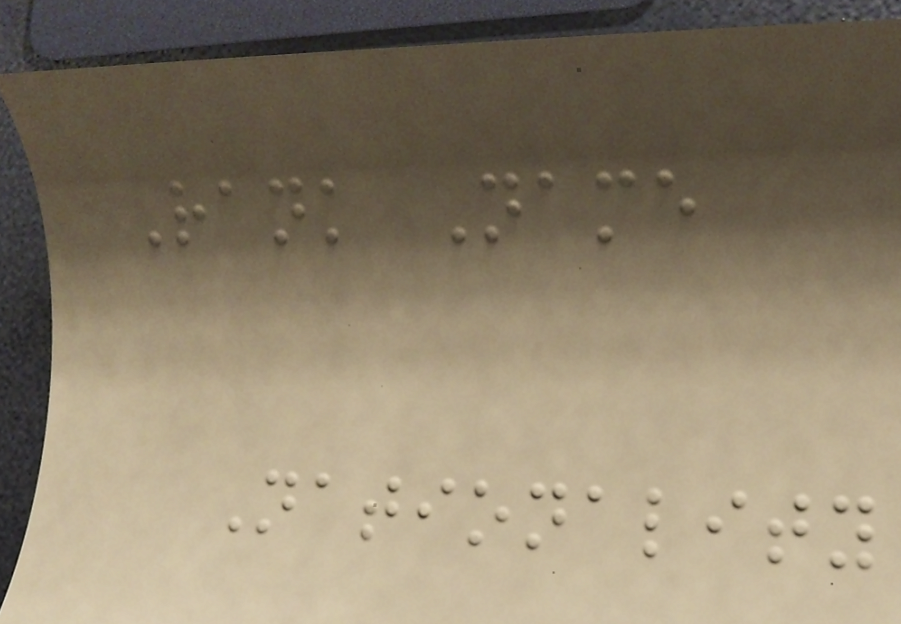Rank Name
Nationality
